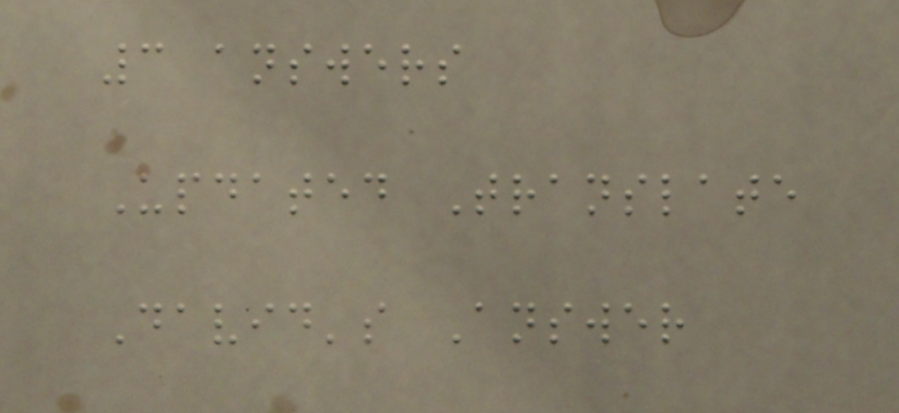3 answers
Updated Translate
David's Answer
